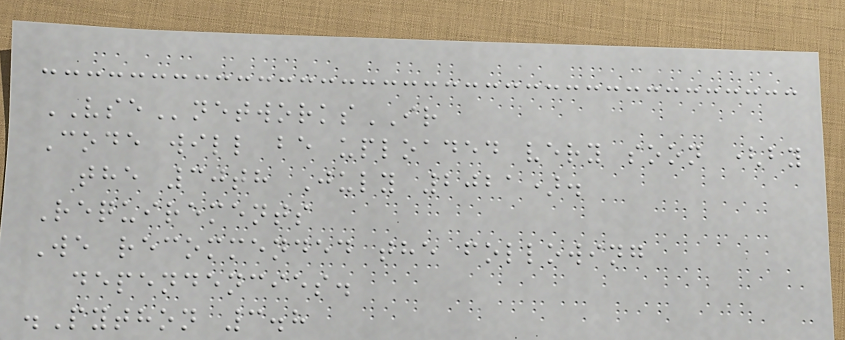VSEnetworksIR
Code will be uploaded very soon (by
the 30th July 2021).
Requirements
We recommended the following
dependencies.
.Python 3.8
